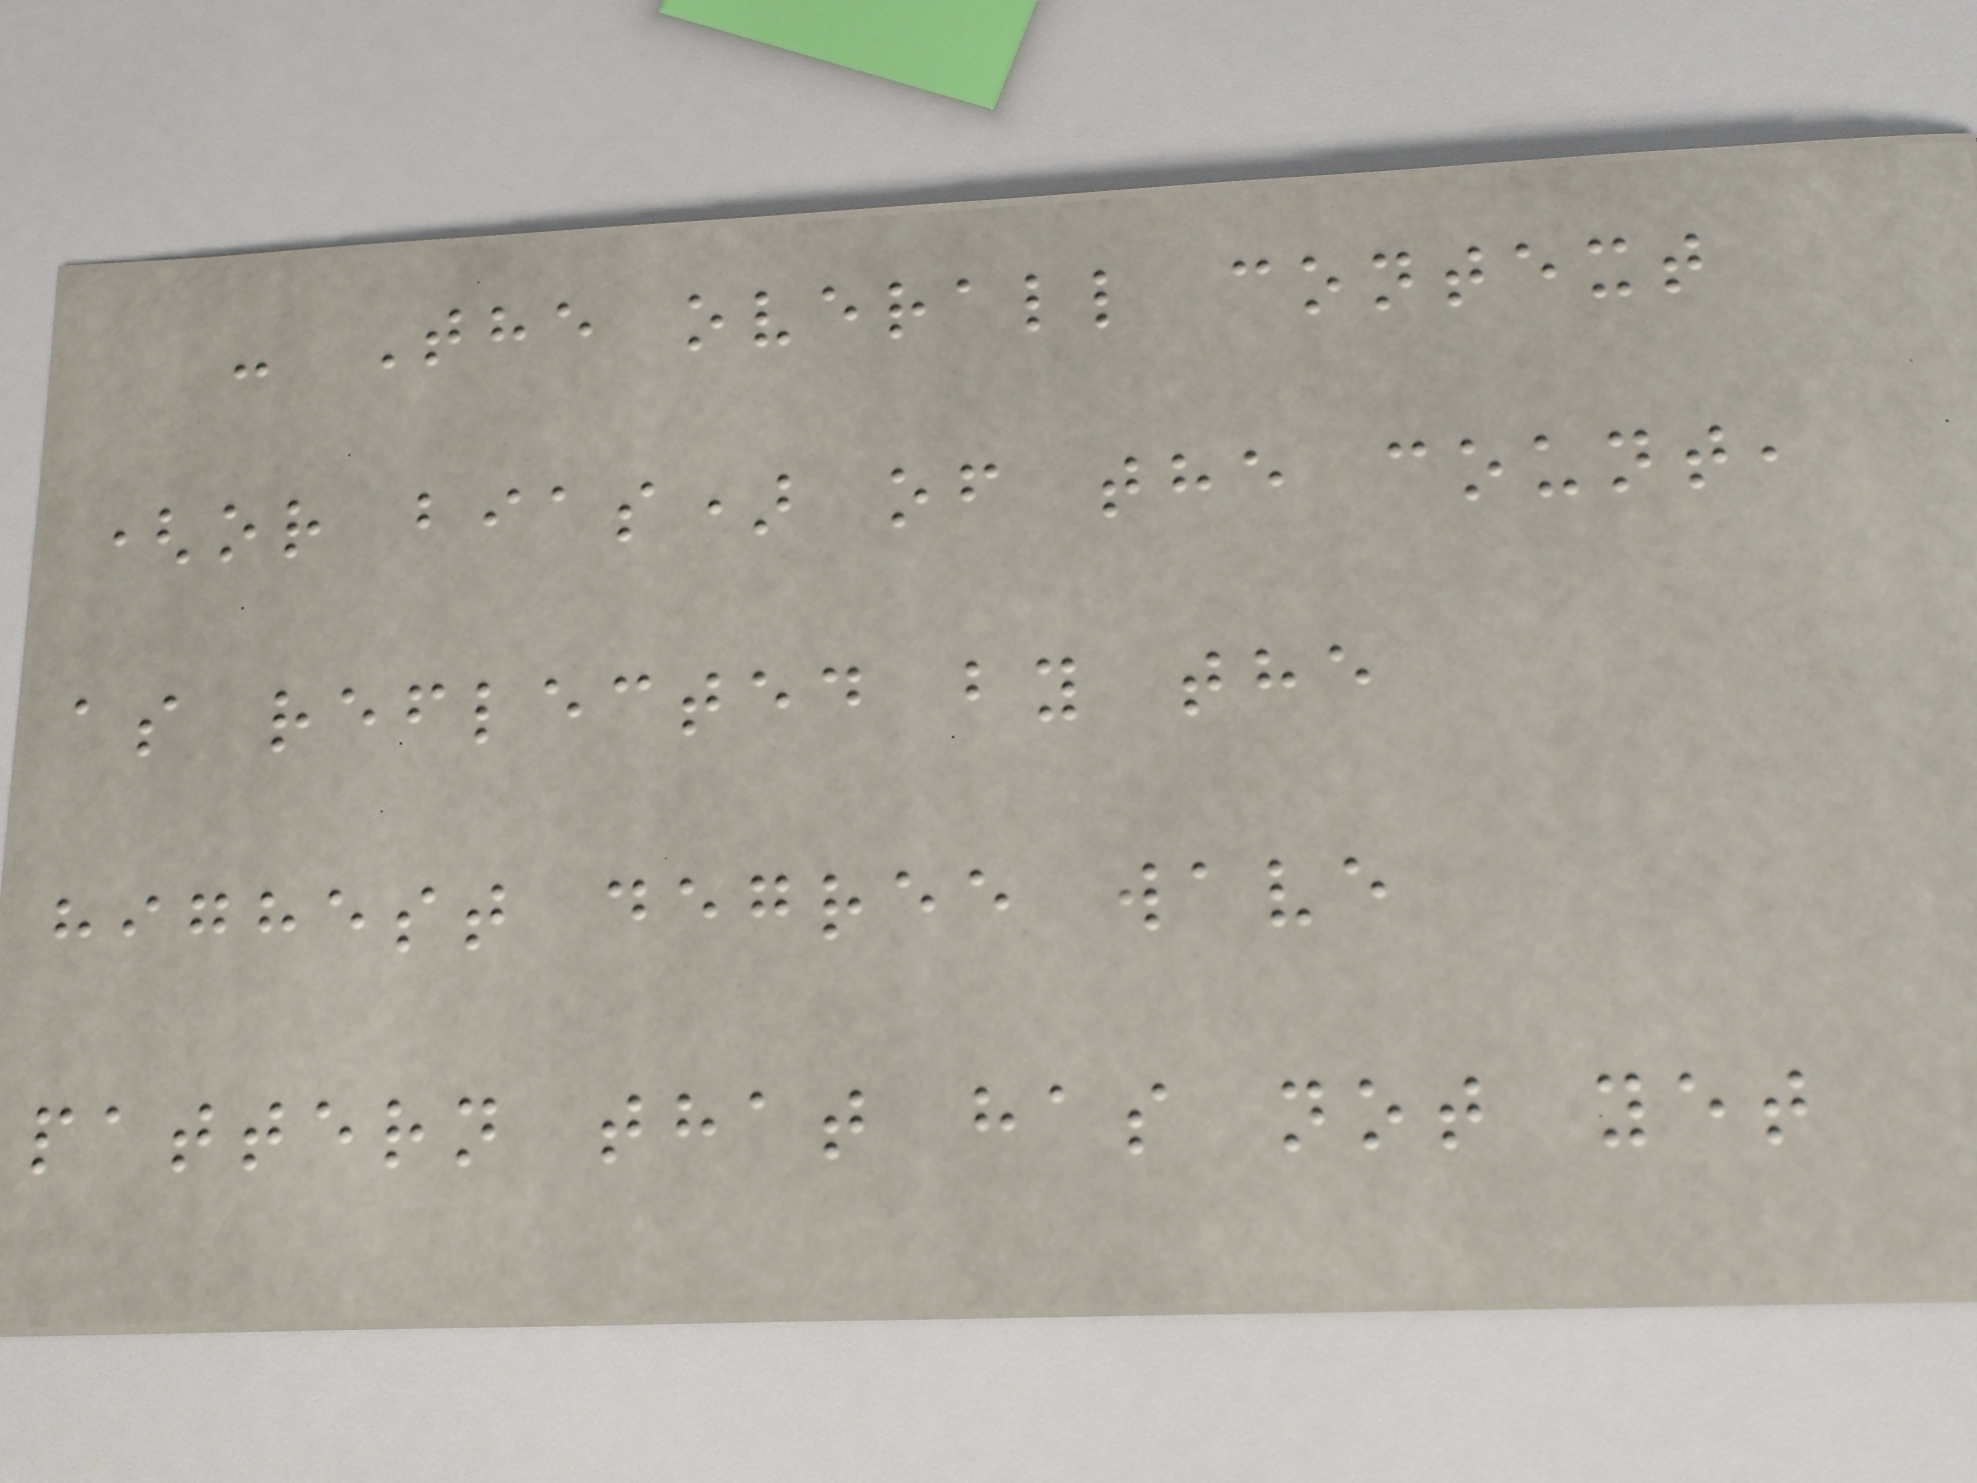- The overall context
(or bias) of the count,
as reflected by the
highest degree wave
pattern that has not yet
